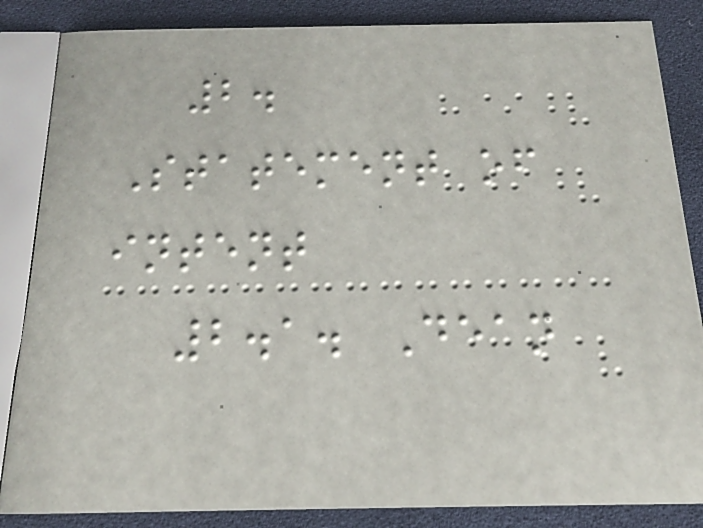2.
Statement of
intent
2.1. Dean
